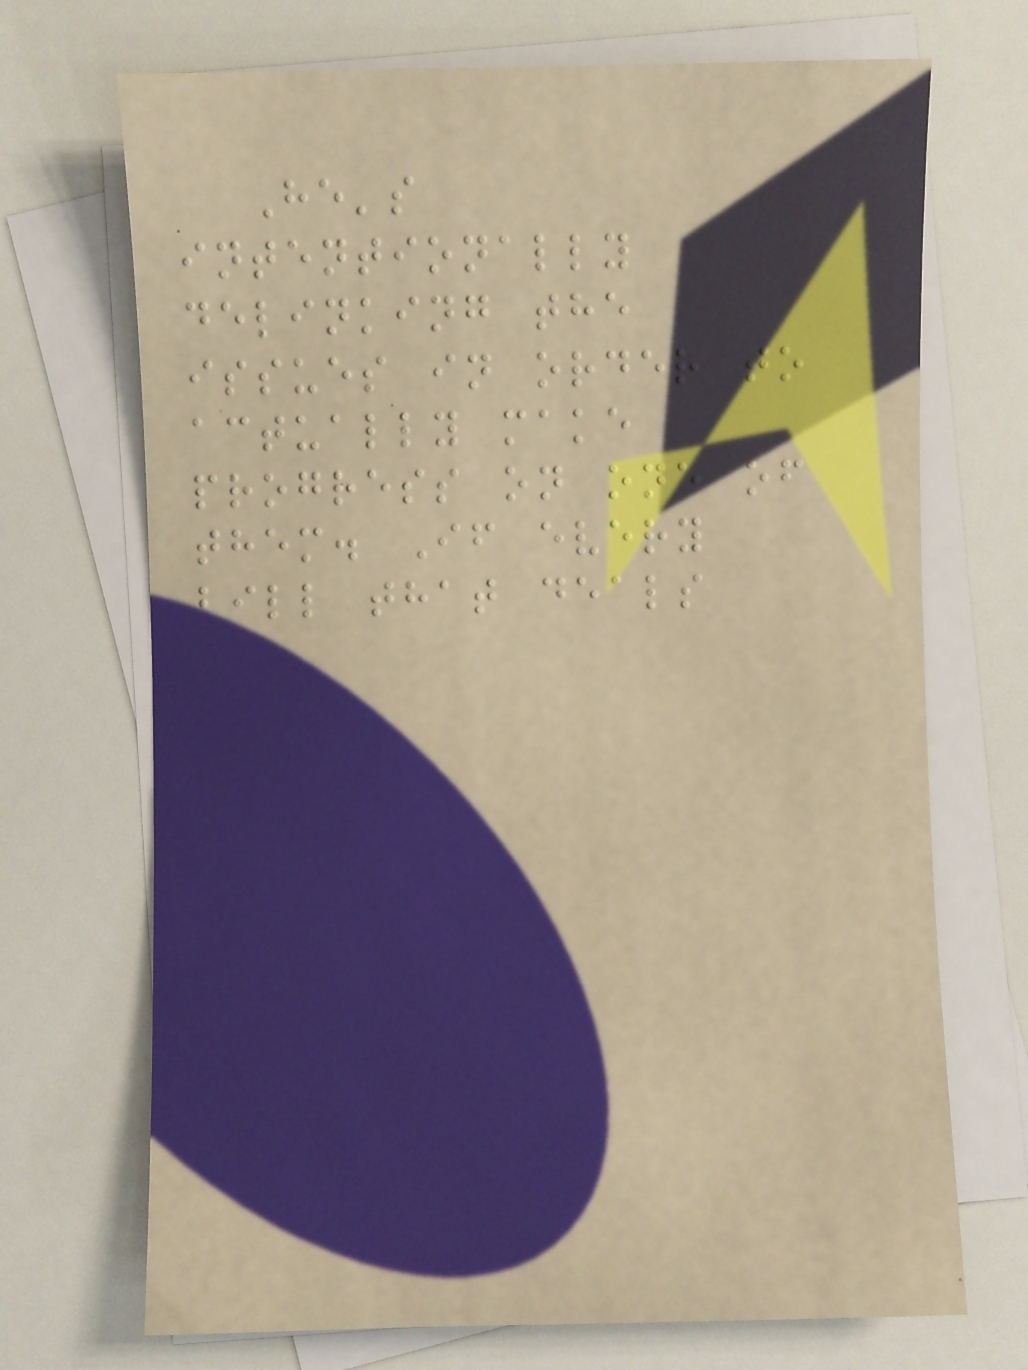He's
intentionally
delinking the
issues in order to
actually make
progress on one of
them. If every
bill that deals
